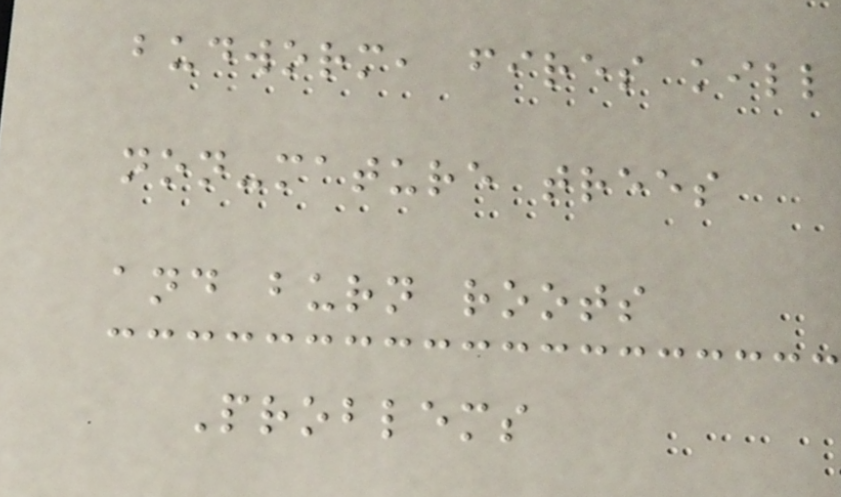budworm, fires kill
non-mature trees
and burn roots
Problems
